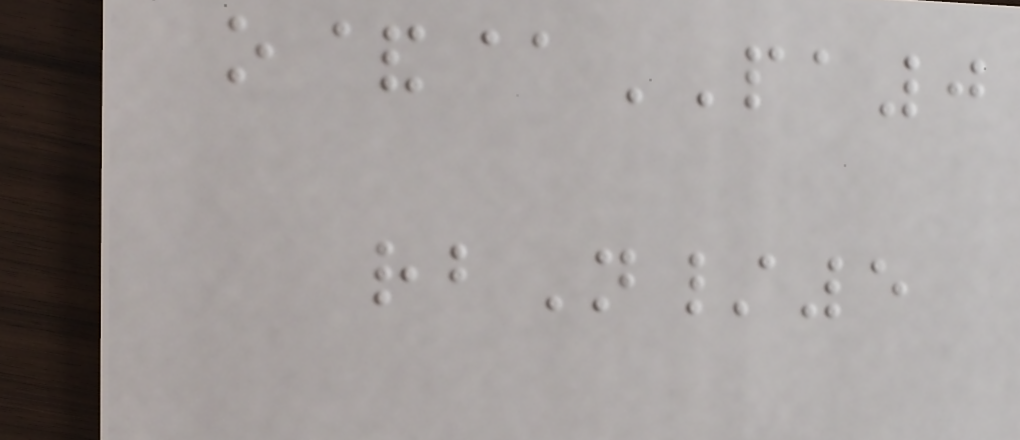o&@PA0
rbN/5
